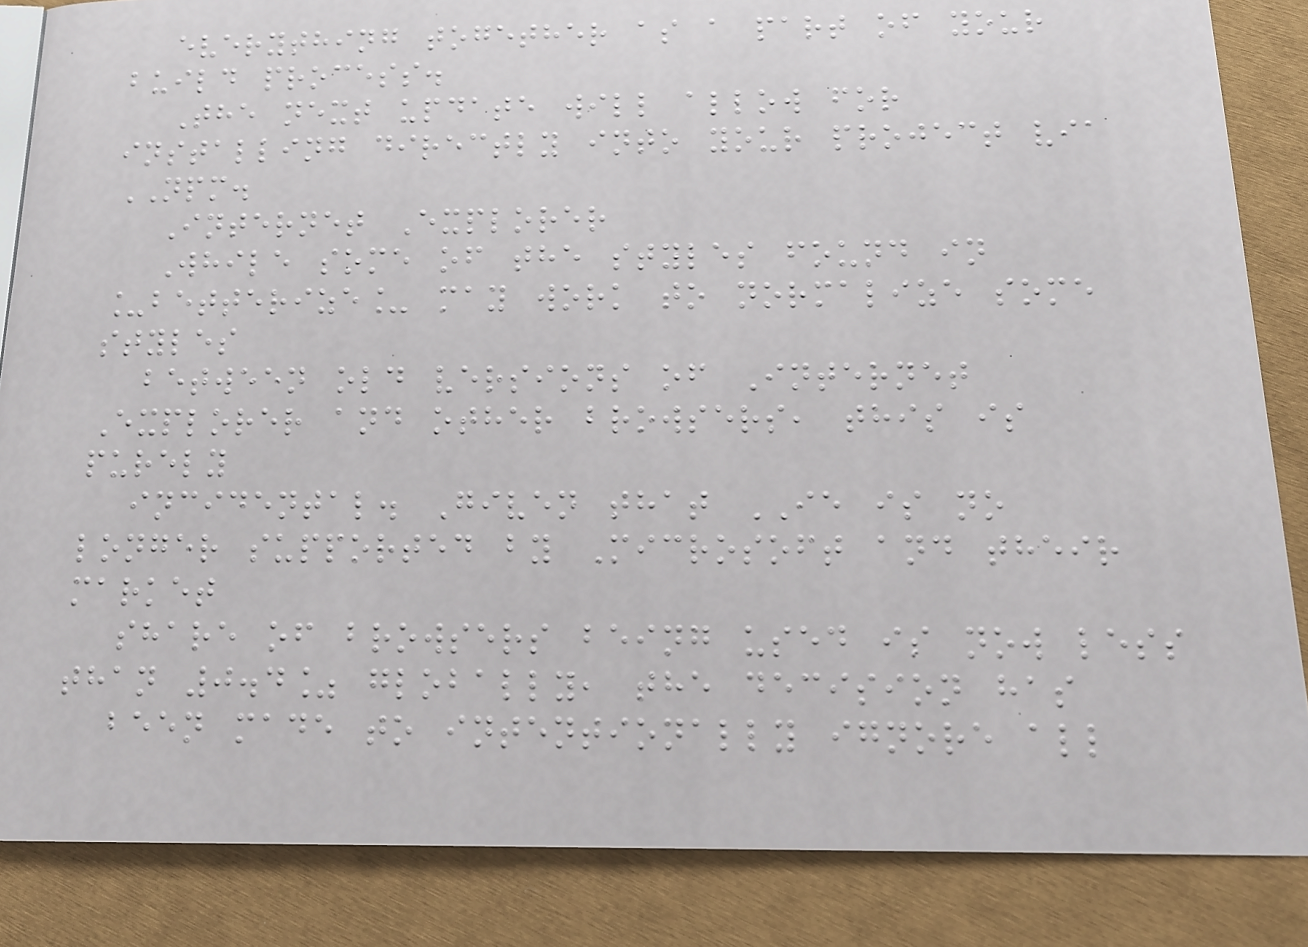everything together as a part of your
build process.
The next update will allow for
installing directly into your project via
NPM.
Internet Explorer
While some of the styles found in
_betterize_ may work to normalize some
styles
between old versions of Internet
Explorer and other browsers, this is
purely
incidental. Given that IE is no
longer supported by Microsoft and their
market
share of browsers being used is now less
than 0.4% globally, the decision has
been made to intentionally ignore all
